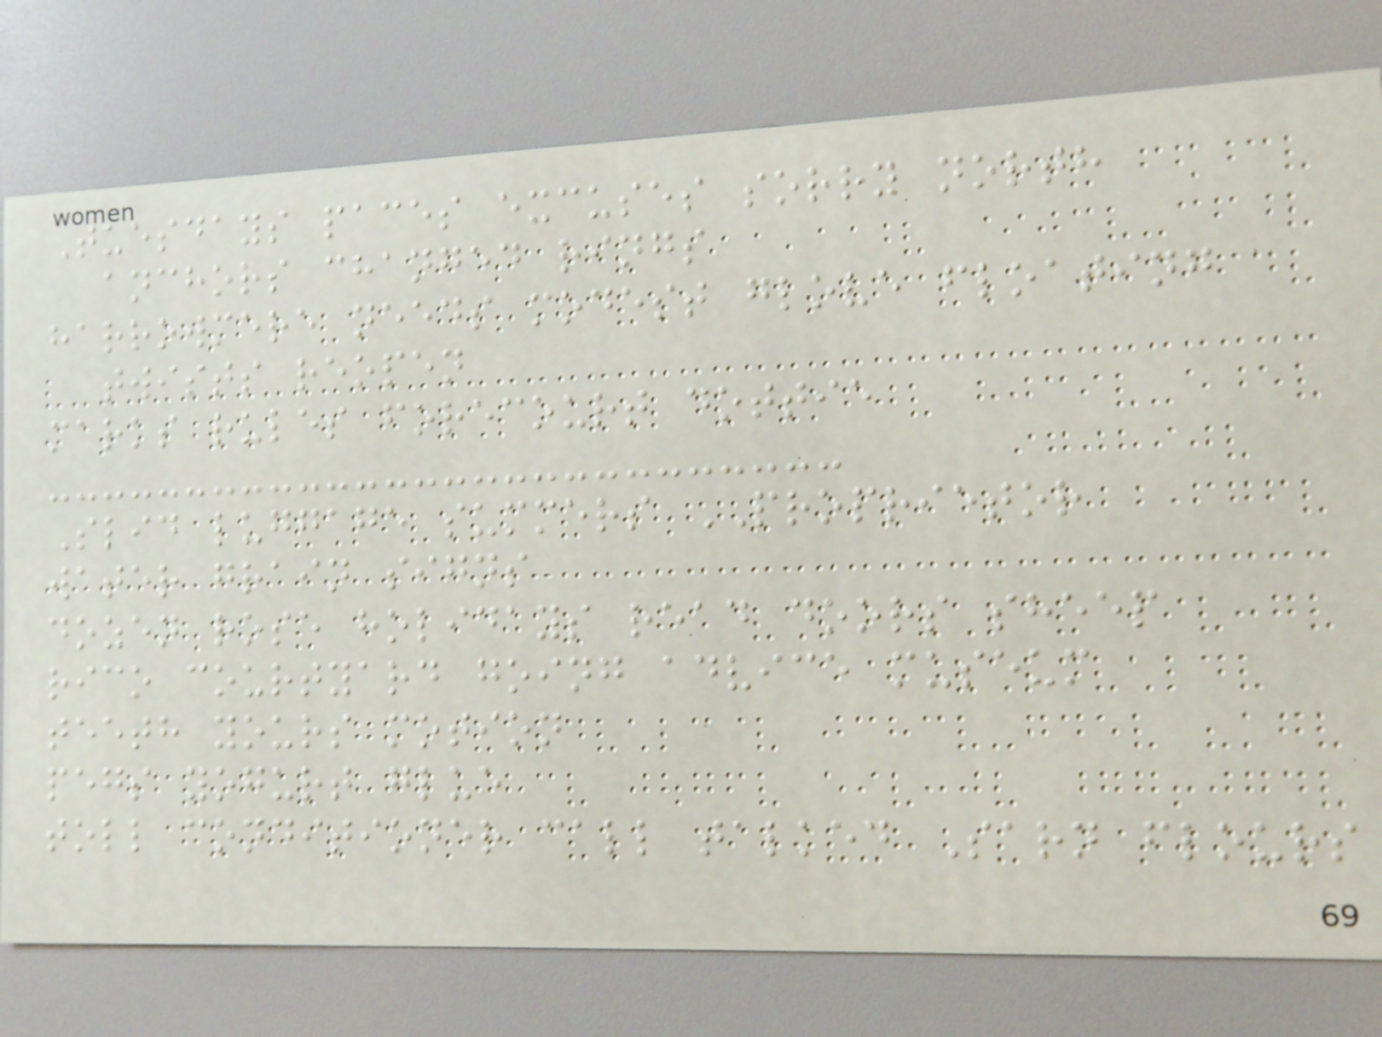Tuesdays paces excuses sorry north
anchors changed rings
harrowmere needs modest glove floating
twists reopen
marks rules forecourt dottie
Slid luggage summers PROPRIETOR
water grain signs
dozen rose holidays read doors sheep
rico courtyard going advice museum
teeth yours motion
pegs yogurt glue
toll conditioner call talked Sarn flours
